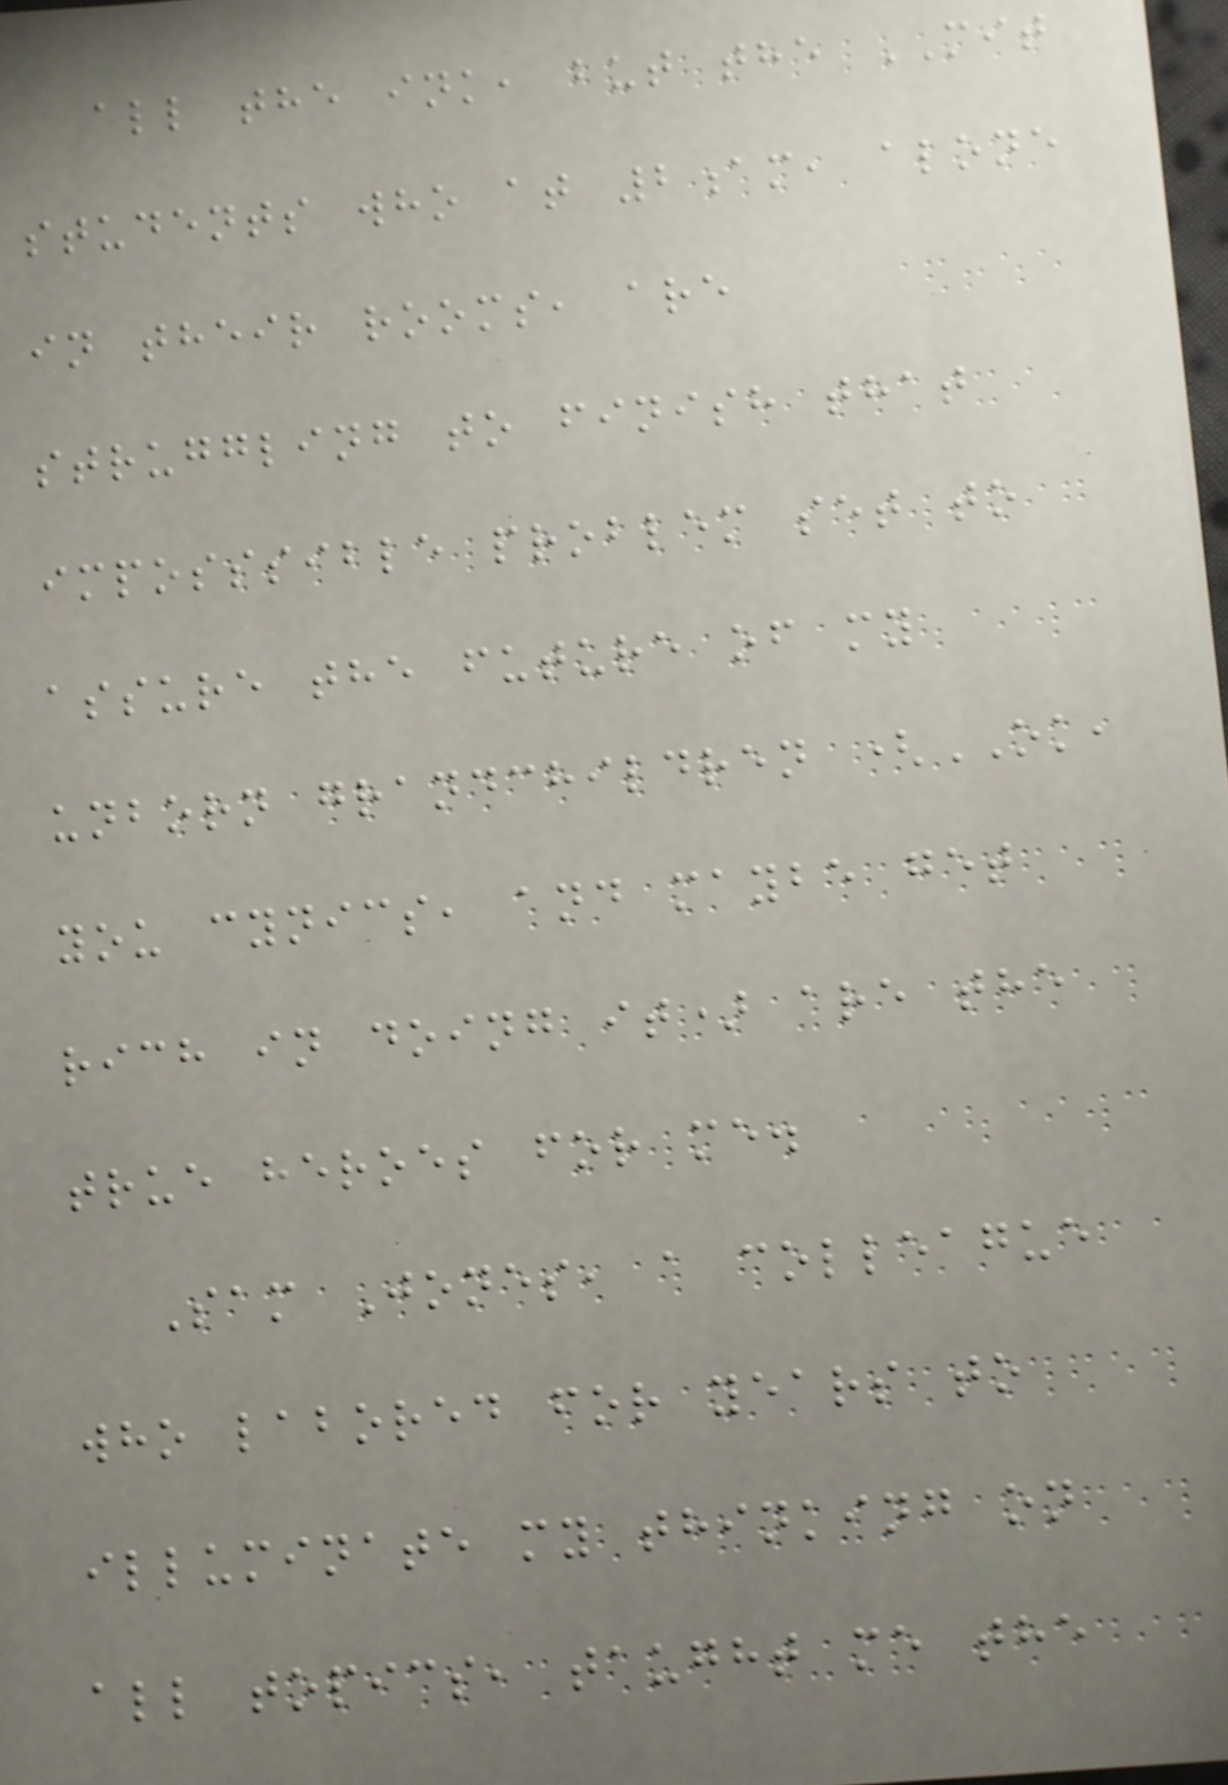all the ink, but the MIT
students who at 2am, alone
in their rooms, are
struggling to finish that
imposssible problem set to
assure the future of my
unborn grandchildren (OK,
you cynics, and maybe get
rich in doing it) are the
true heroes for me.
Sam Jones, a colleague
who labored for years to
illuminate my thinking on
all topics, taught me the
